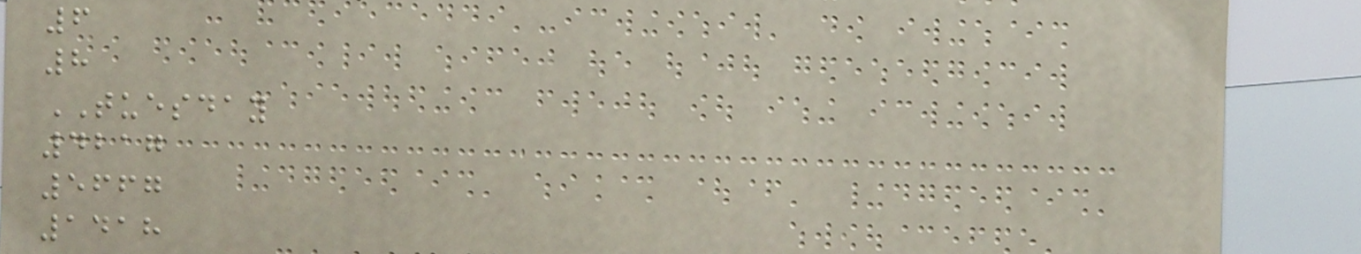6
8
TUESDAY
4217
5667
1418
